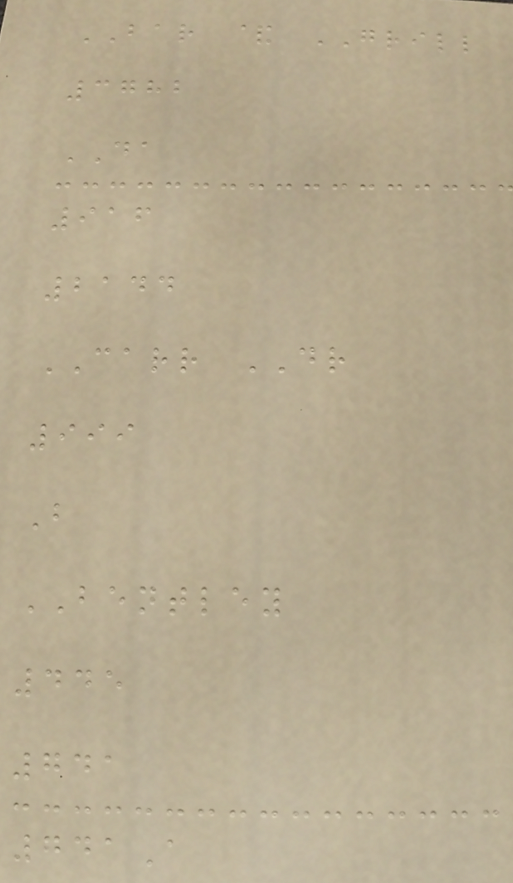BAR & GRILL
3782
DA
916
2144
CARR DR
999
B
BENTLEY
445
741
741A
